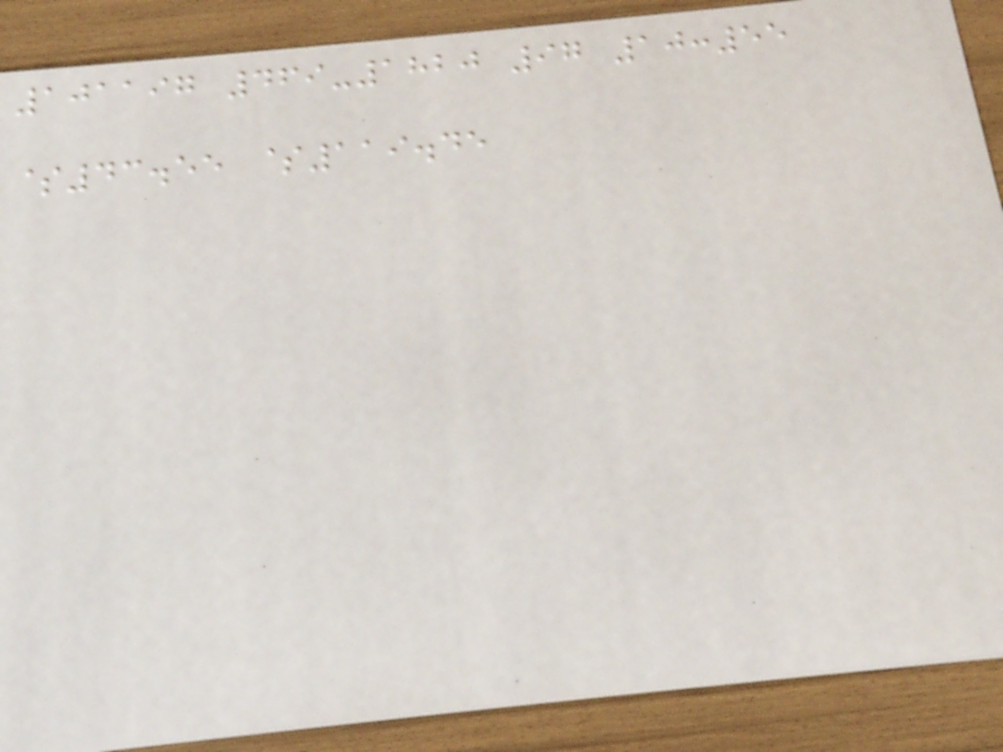101197 469-1820 97 10:55
$43.55 $119.45
